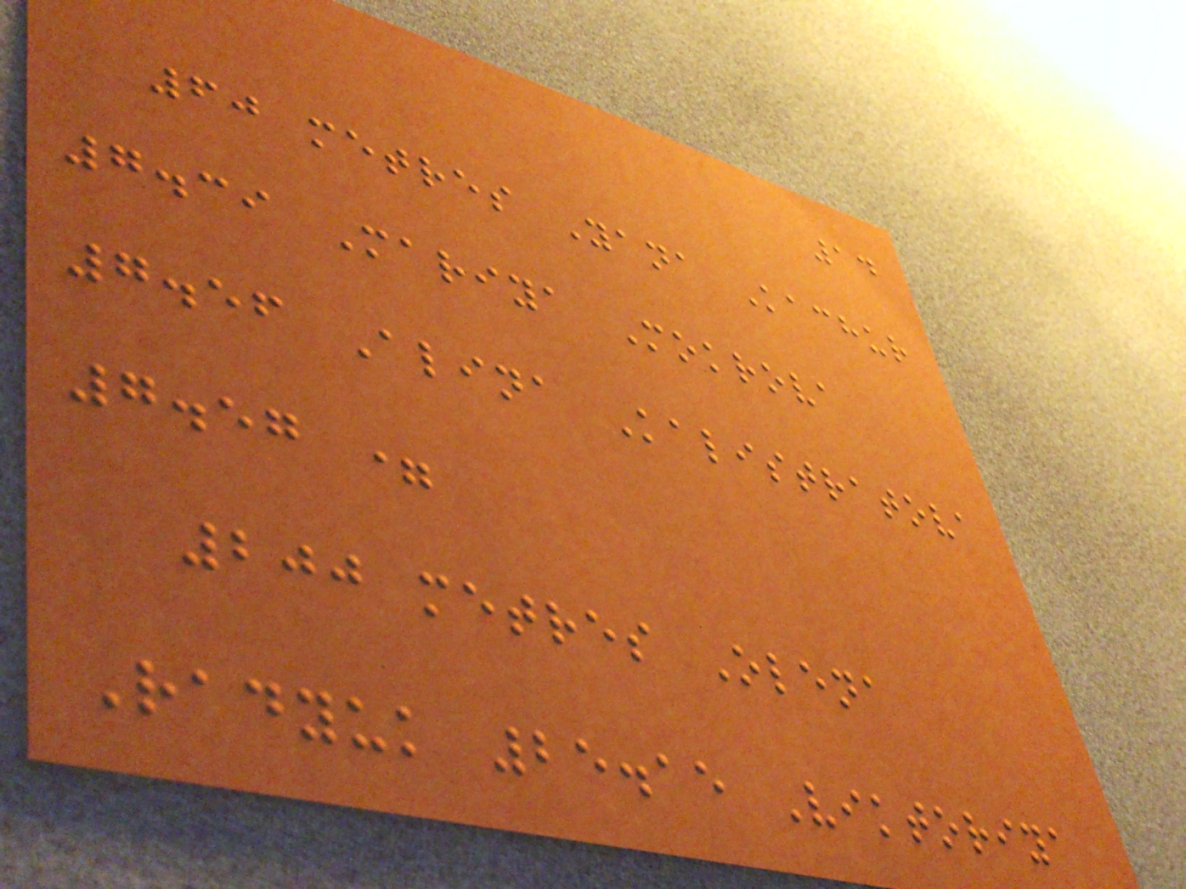14
60 metres Yana Kachur
7.39 Mariya Mokrova
7.56 Alina Kalistratova
7.57 =
200 metres Olena
Radyuk 25.15 Viktoriya
